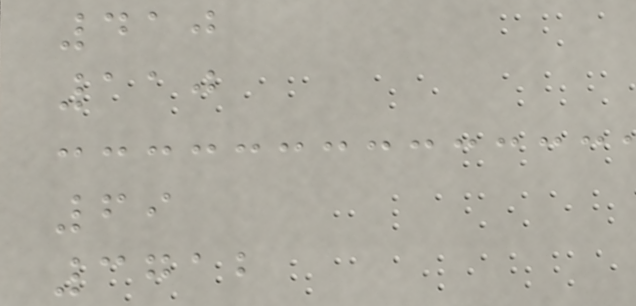410
110
69
3712
